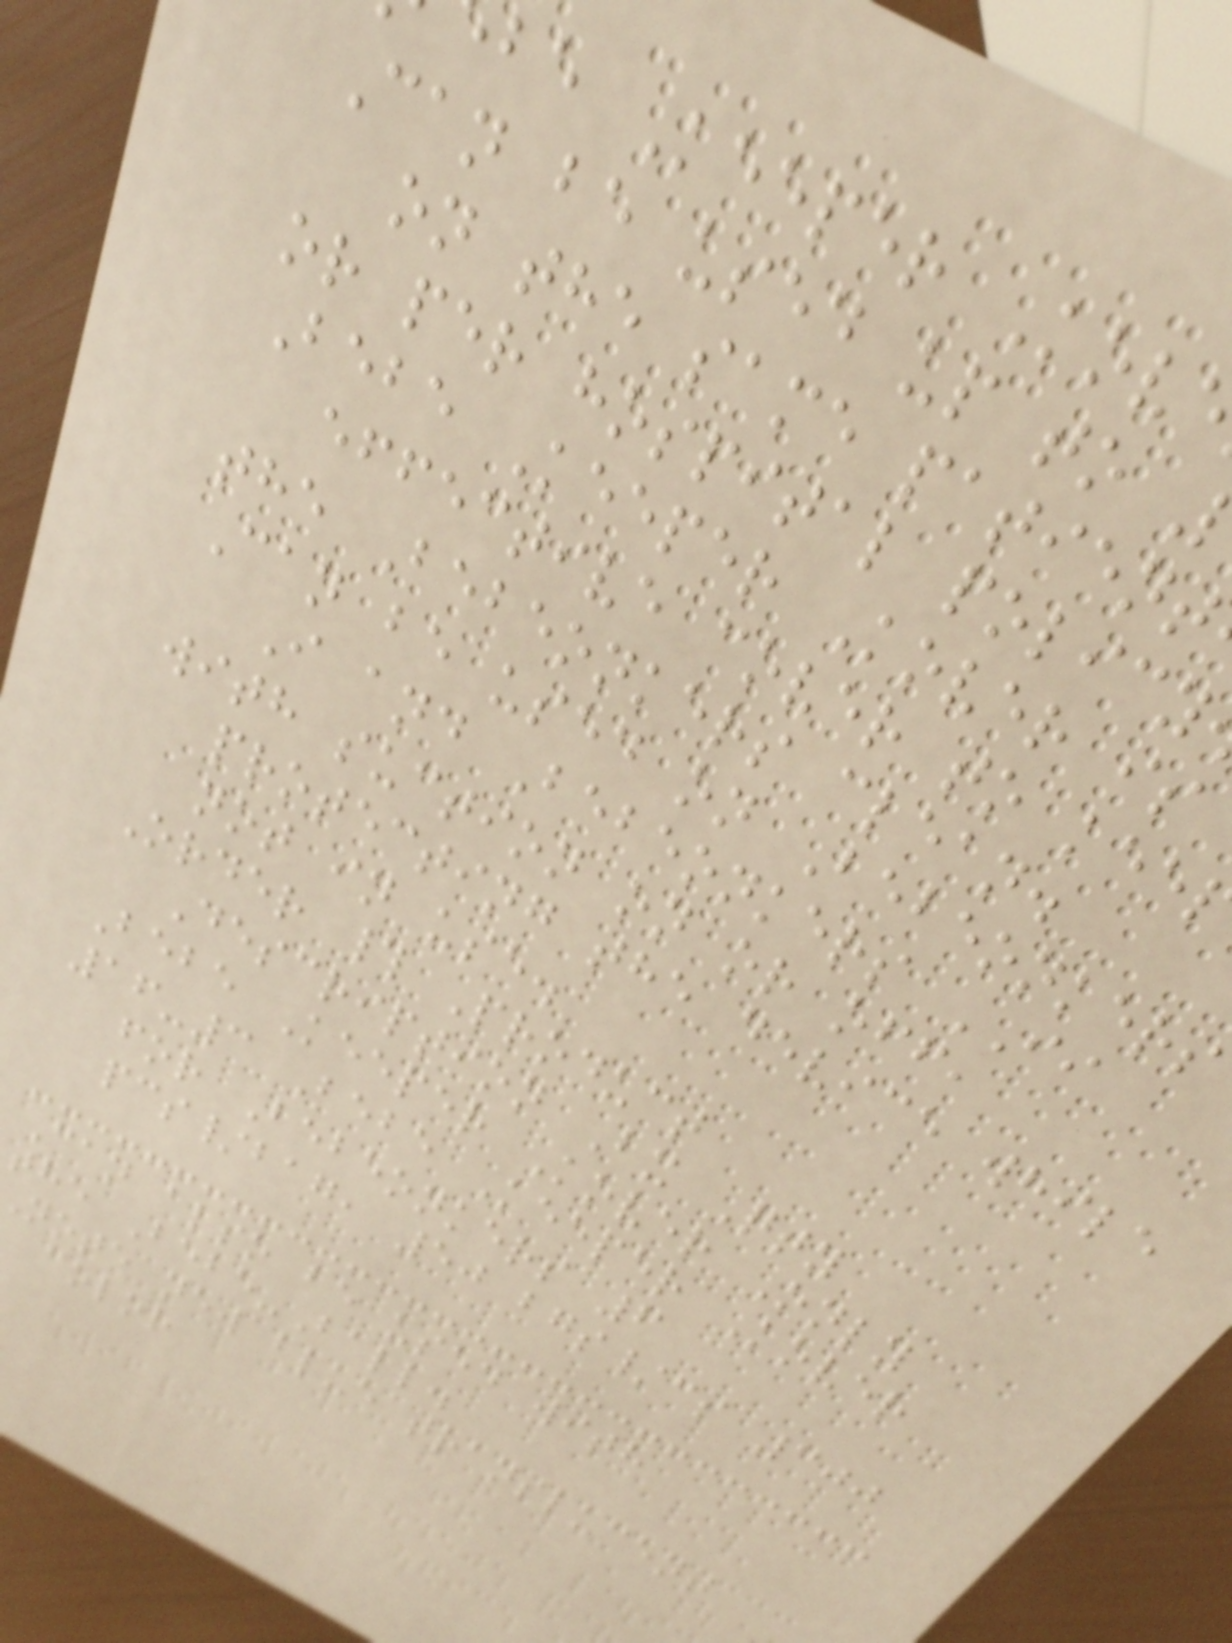be Keeper Kov
Can be used up to
on the same patient
or per hospital policy
Bebe Keeper Kover is
effective cover to kee
the Bebeonkers clean.
Can be used on Bebeonkers
I and Bebeonkers II
with suction on or off,
protecting the device while
not in use.
Order # Product
Description Bx Qty
Bebe Keeper Kover Only
16-3 Bebe Keeper Kover
for Bebeonkers 6
pcs/bag, 50 bgs/cs 300
Can also be used with
the Bebe-Ball.
note new blue translucent
color
